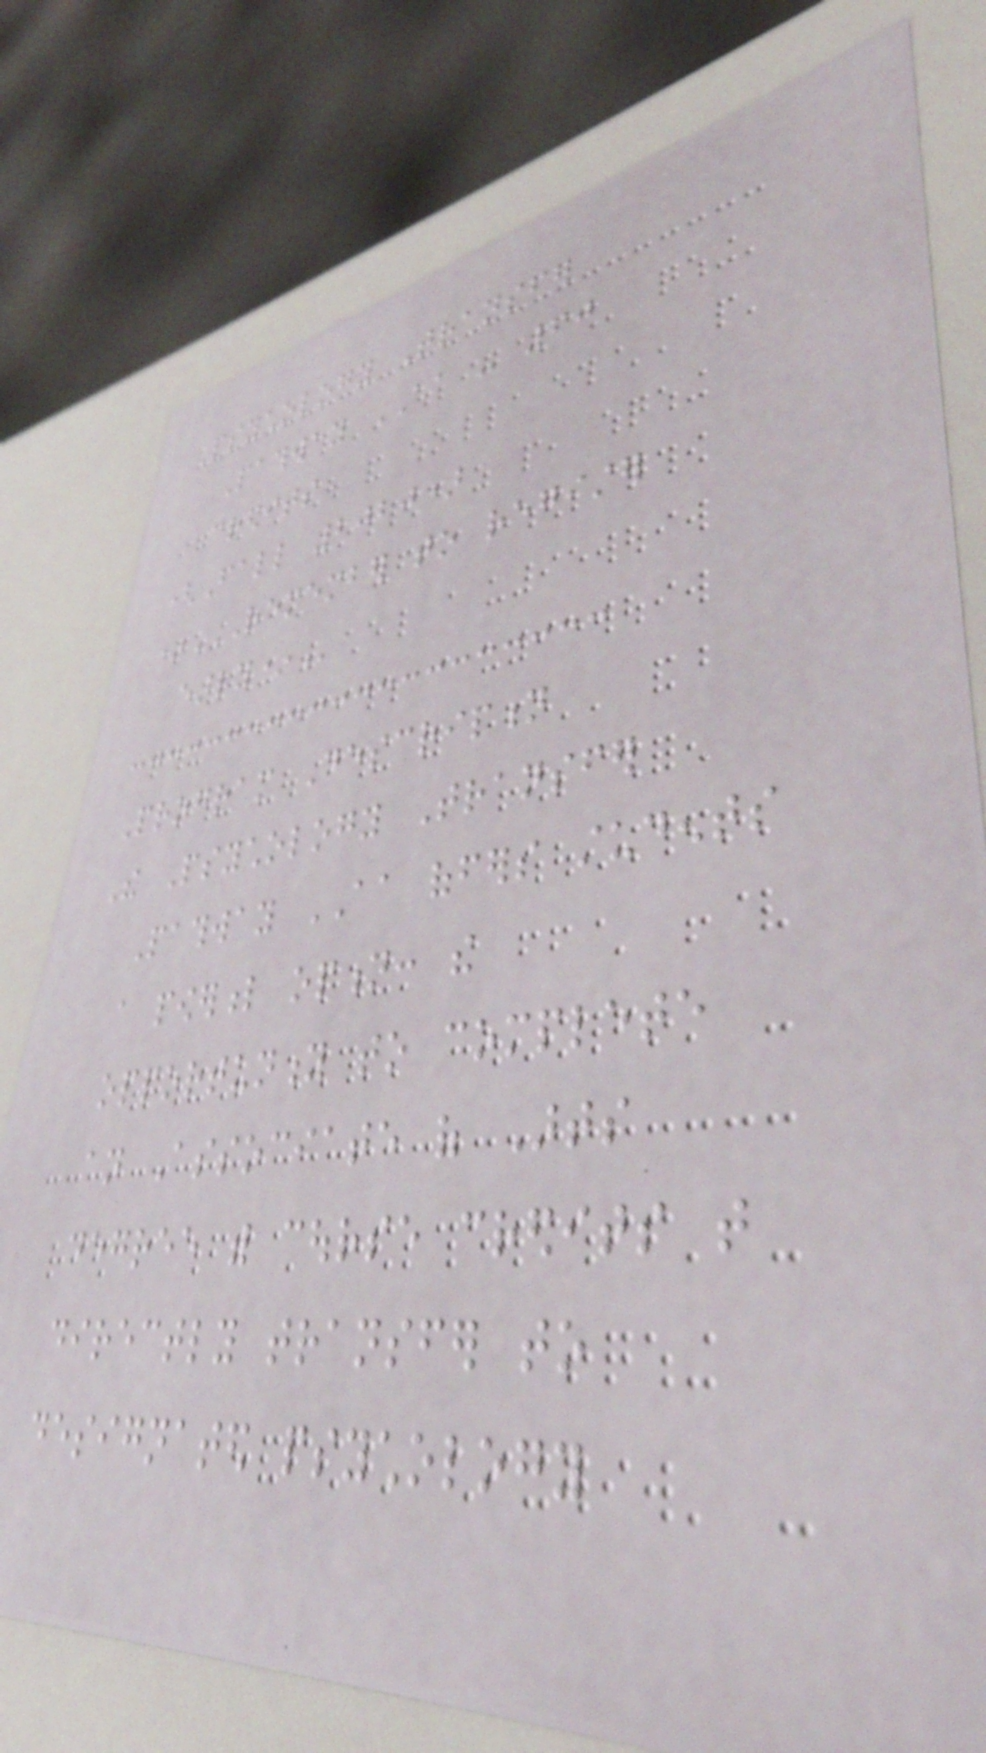Psychology Transfer
Pathway AA - 60
credits
(Fall 2020)
*REMEMBER TO REGISTER
EARLY*
Program Description
The Psychology Transfer
Pathway AA offers students
a powerful option: the
opportunity to complete
an Associate of Arts
degree with course credits that
directly transfer to
designated psychology
